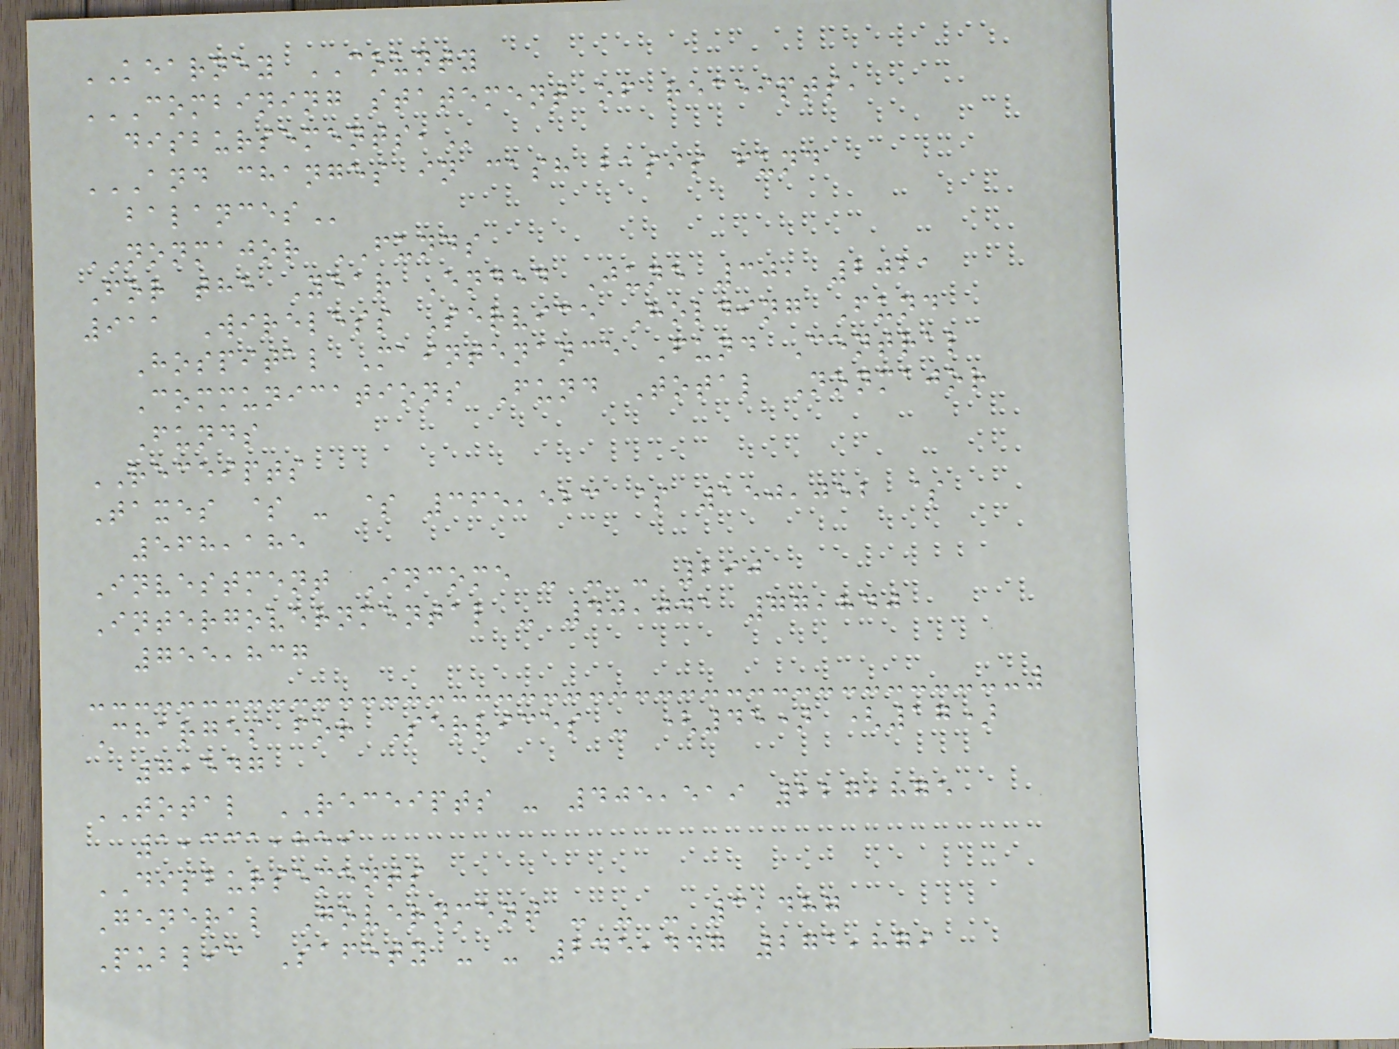KEARNEY COUNTY
COMBINING STATEMENT OF RECEIPTS,
DISBURSEMENTS,
AND CHANGES IN CASH BASIS FUND
BALANCES
NONMAJOR FUNDS
For the Year Ended June 30, 2021
911 Wireless Service Holding Fund
Hospital Maintenance Fund Central
Communications Fund Total Nonmajor
Funds
RECEIPTS
Taxes $ - $ 365,523 $ 150,052 $
568,185
Investment Income - - - 290
Intergovernmental - 40,041 77,840
755,837
Charges for Services - (45) (17)
7,547
TOTAL RECEIPTS - 405,519 227,875
1,331,859
DISBURSEMENTS
General Government - - - 3,487
Public Safety - - 245,447 271,879
